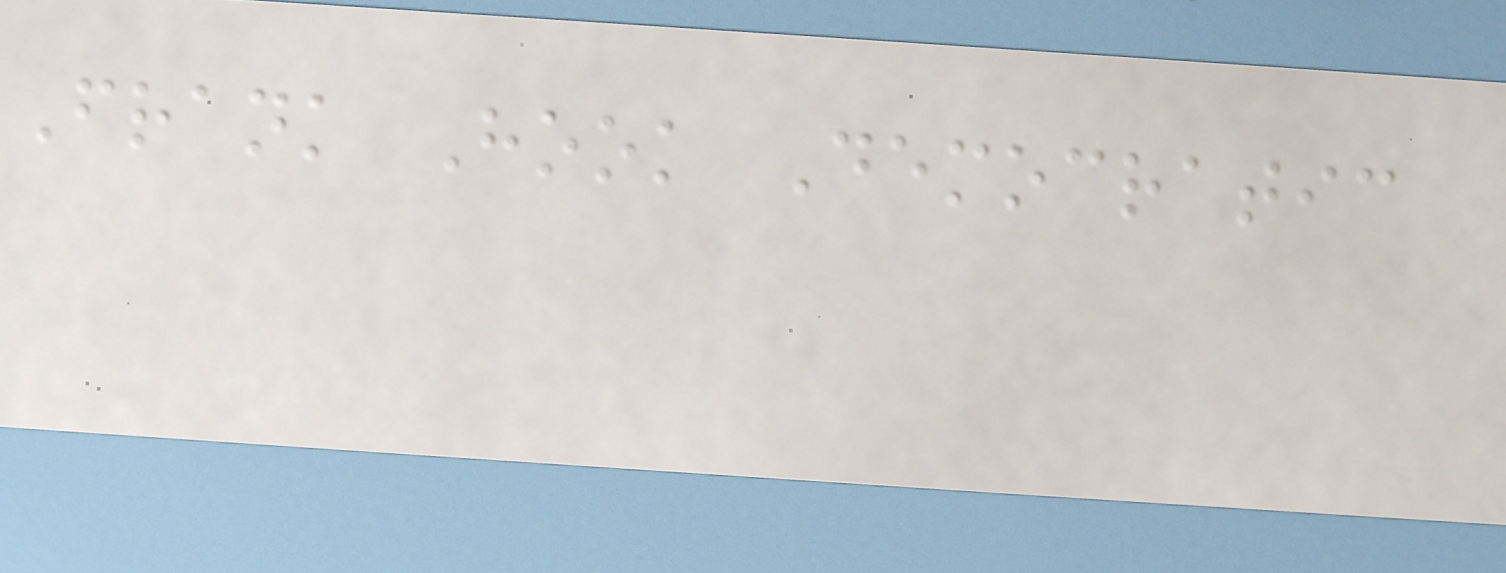Frank Hook Democratic
